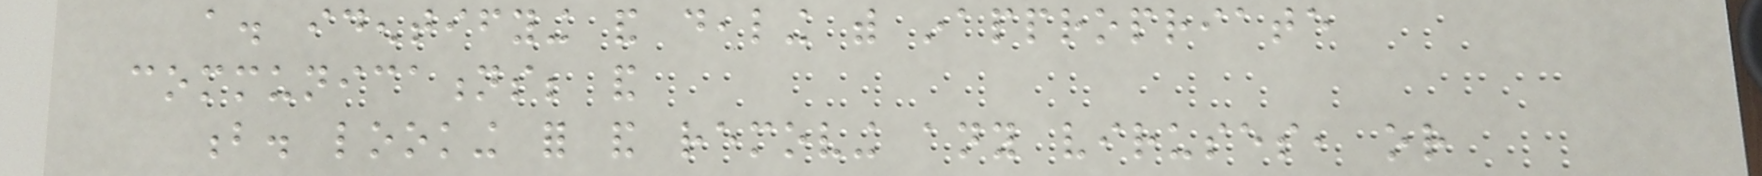a. identifying and dealing with inappropriate
communications; and
b. looking for and removing any viruses, or
